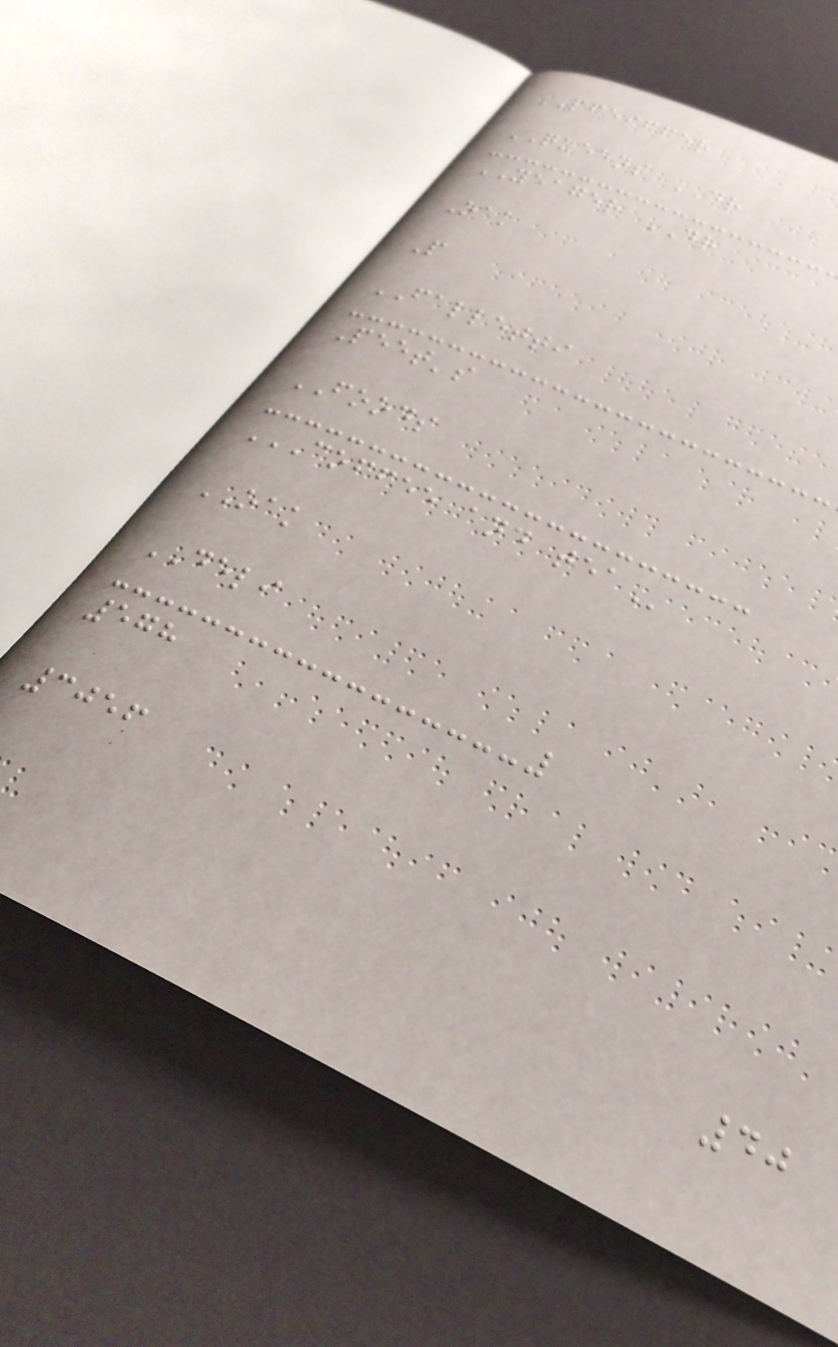PFEIFFER
QUEENS DR
YEAGER DR
Oak
P
FALLETTI
Peet's
FOODS
COFFEE AND TEA
OAK
DELI
578
3056
40
